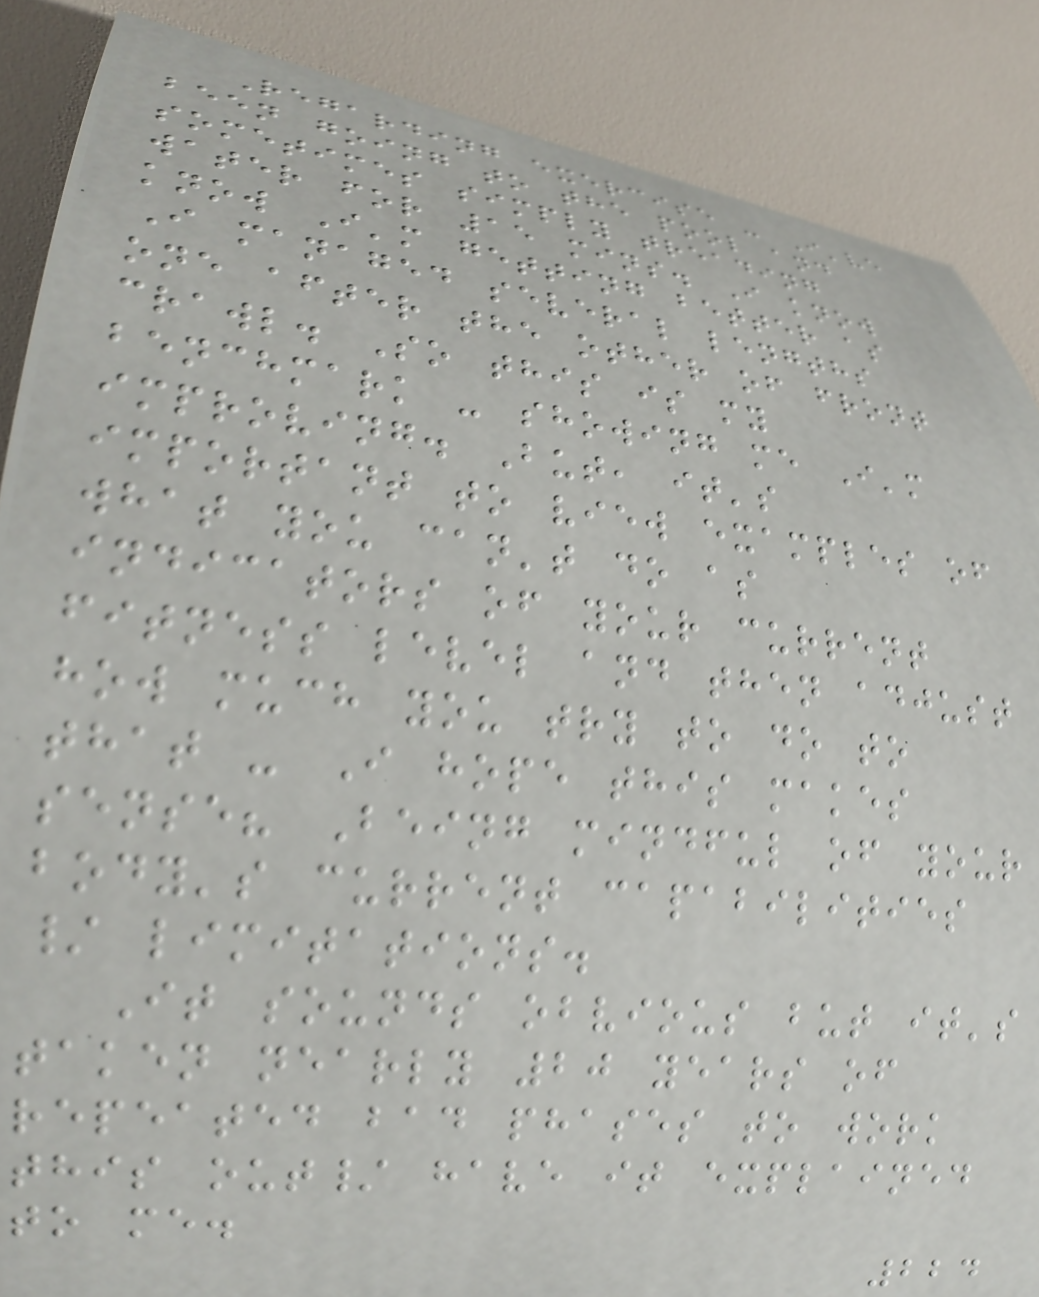Regarding exercise - I've
been going to the pool and
sometimes simply treading
water for 15 mins. I know
know I'm getting better as
I managed several lengths
one after the other of front
crawl. So this is my
benchmark - showing me I'm
improving. But, it's
important to view examples of
what you can't do as
indicators of your current
fitness level and then adjust
how much you try to do to
that - I hope this makes
sense? Being mindful of your
body's current capabilities
/ limitations.
It sounds obvious but it's
taken nearly 20 years of
repeated bad phases to work
this out/ have it explained
to me.
224
